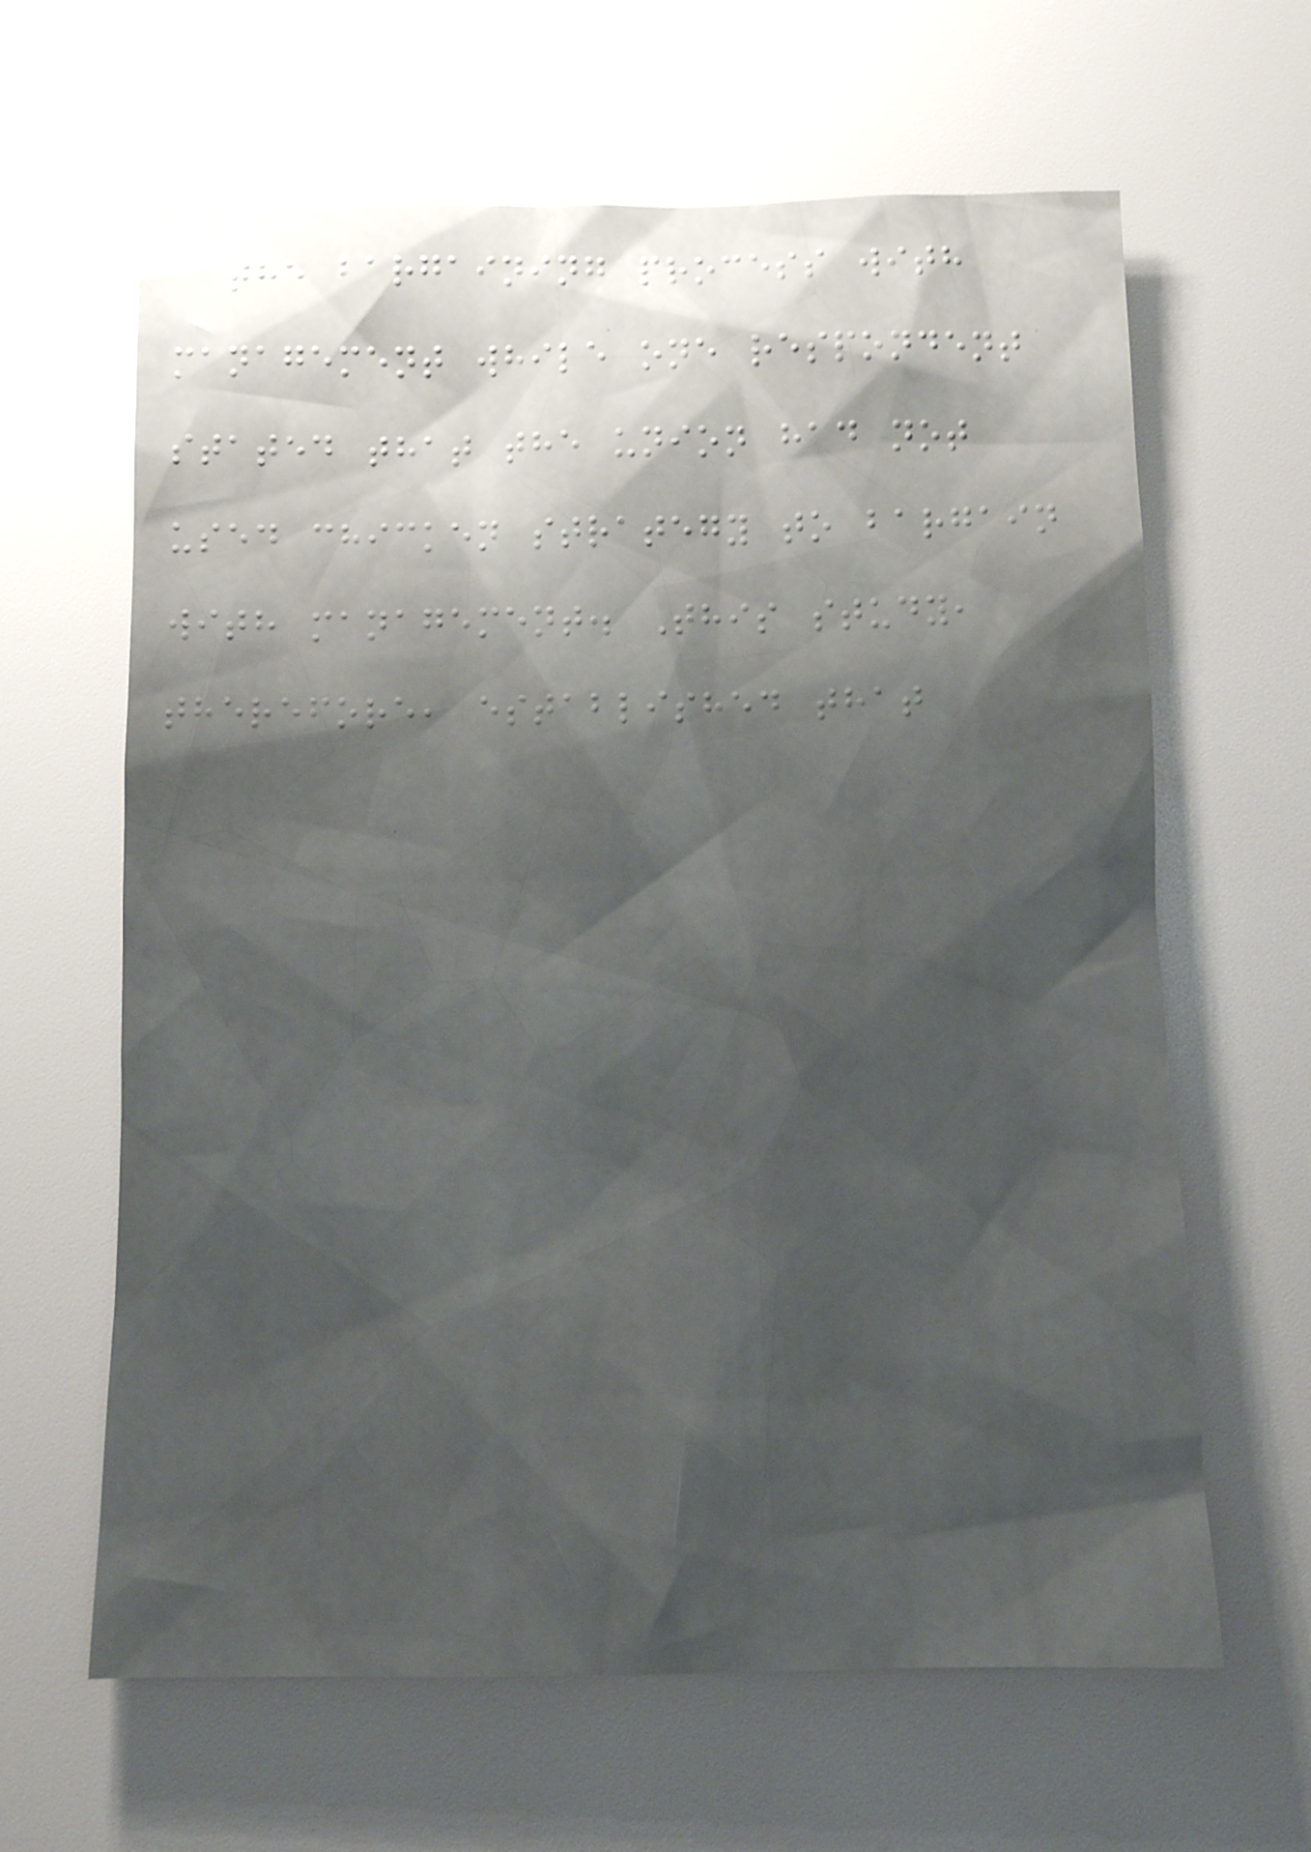the bargaining process with
management while one respondent
stated that the union had not
used chicken strategy to bargain
with management. This study,
therefore, established that
